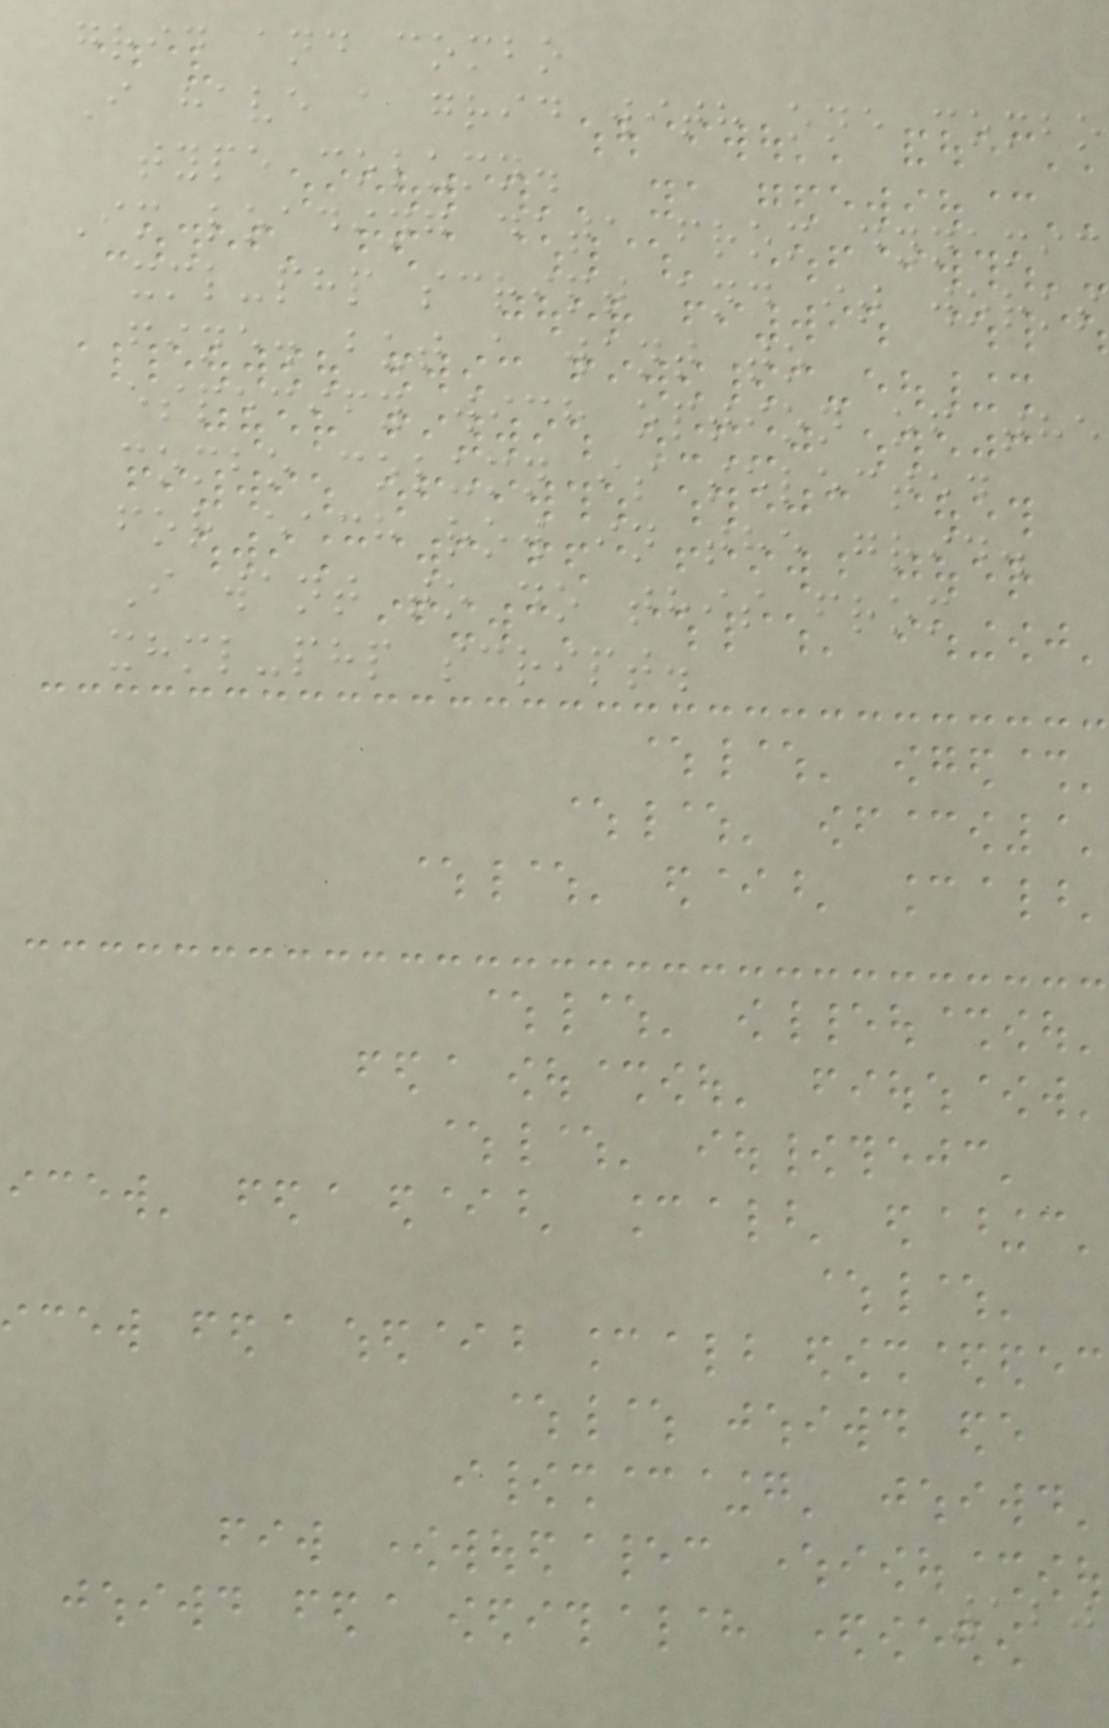grid and combo
I have a grid with one combo
type column.
Im loading data from dynamic
xml-php script and it works
fine. but a want to
especify wich option of the
combo column is selected
for each row in the grid.
I want to do this from
xhml-php script.
120
